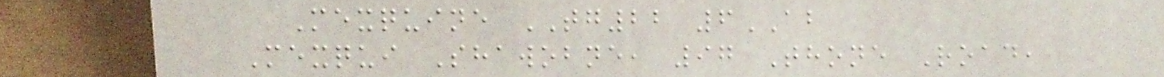Mexquine TG22 6AB
Mexqui Shawobne, 97 Thone Road,
